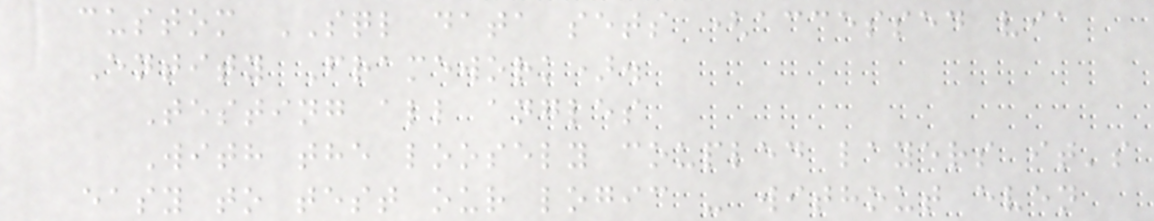custom SQL data sets (accessed via
Entity Framework).
Testing all angles
With the loosely coupled layers it's
easy to test our logic - without even
